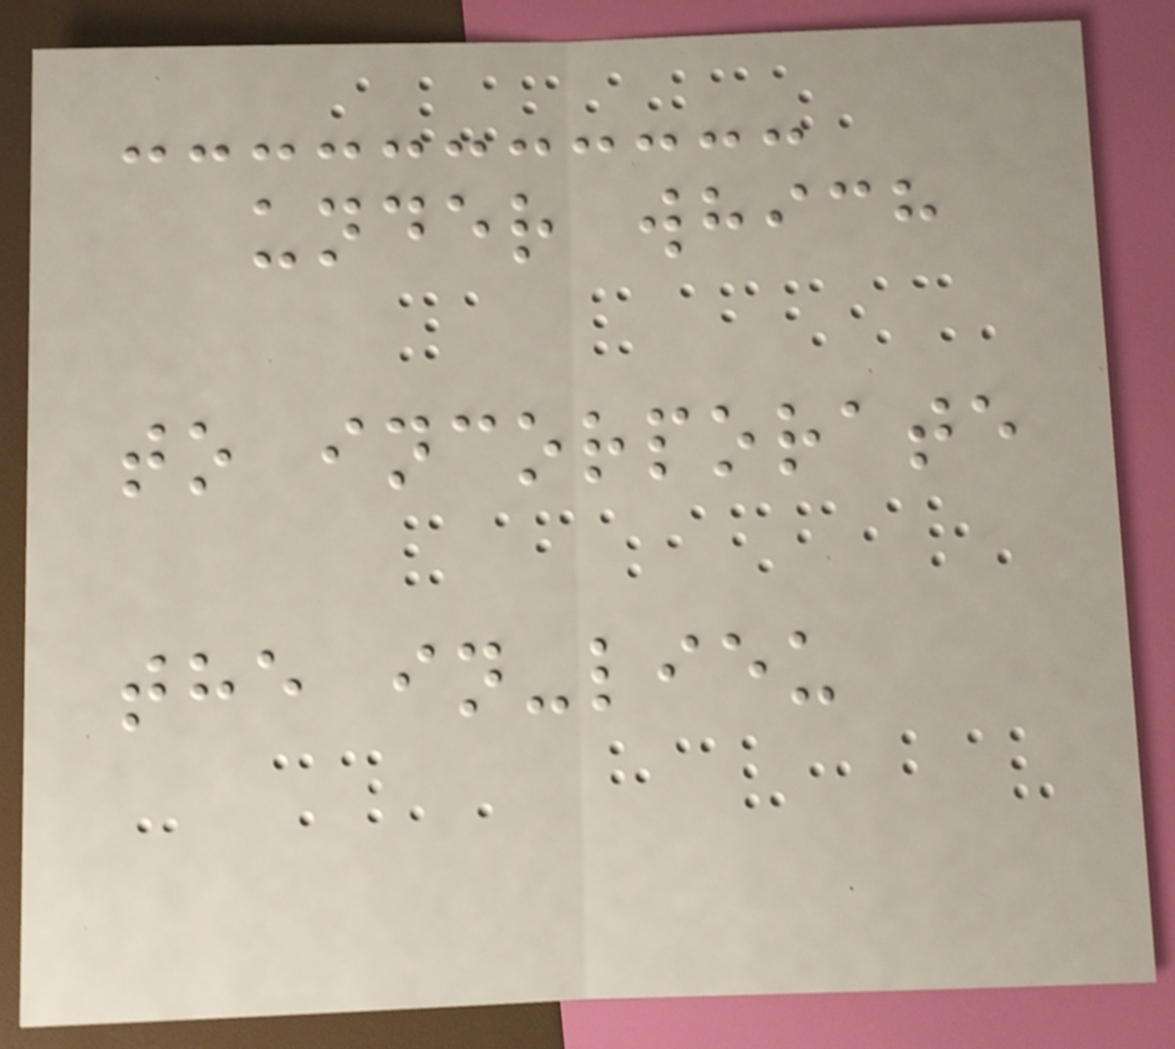under which
to incorporate
the in-lieu
